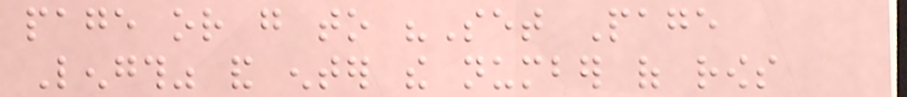page or go to "Set Page
Length" and enter the number of rows
